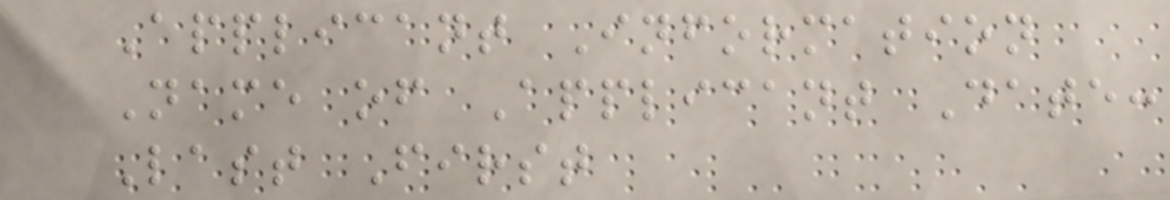Applicant Information
Name of Applicant Date:
Last First
